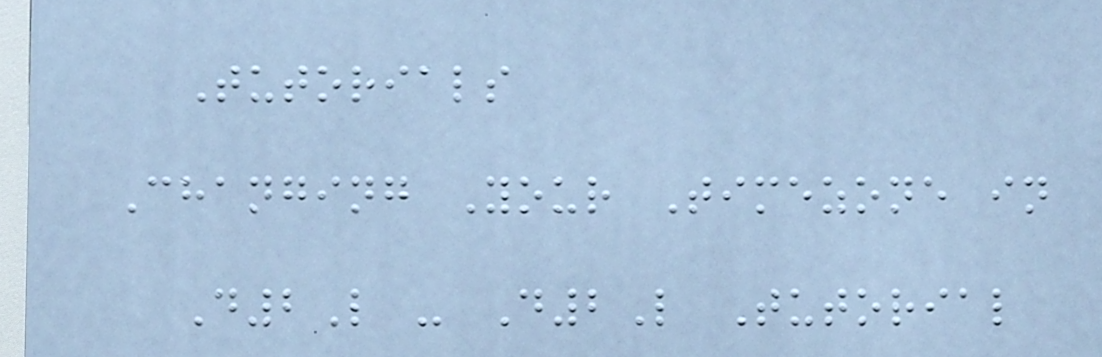Tutorials
Changing Your Timezone in
D2L - D2L Tutorial
